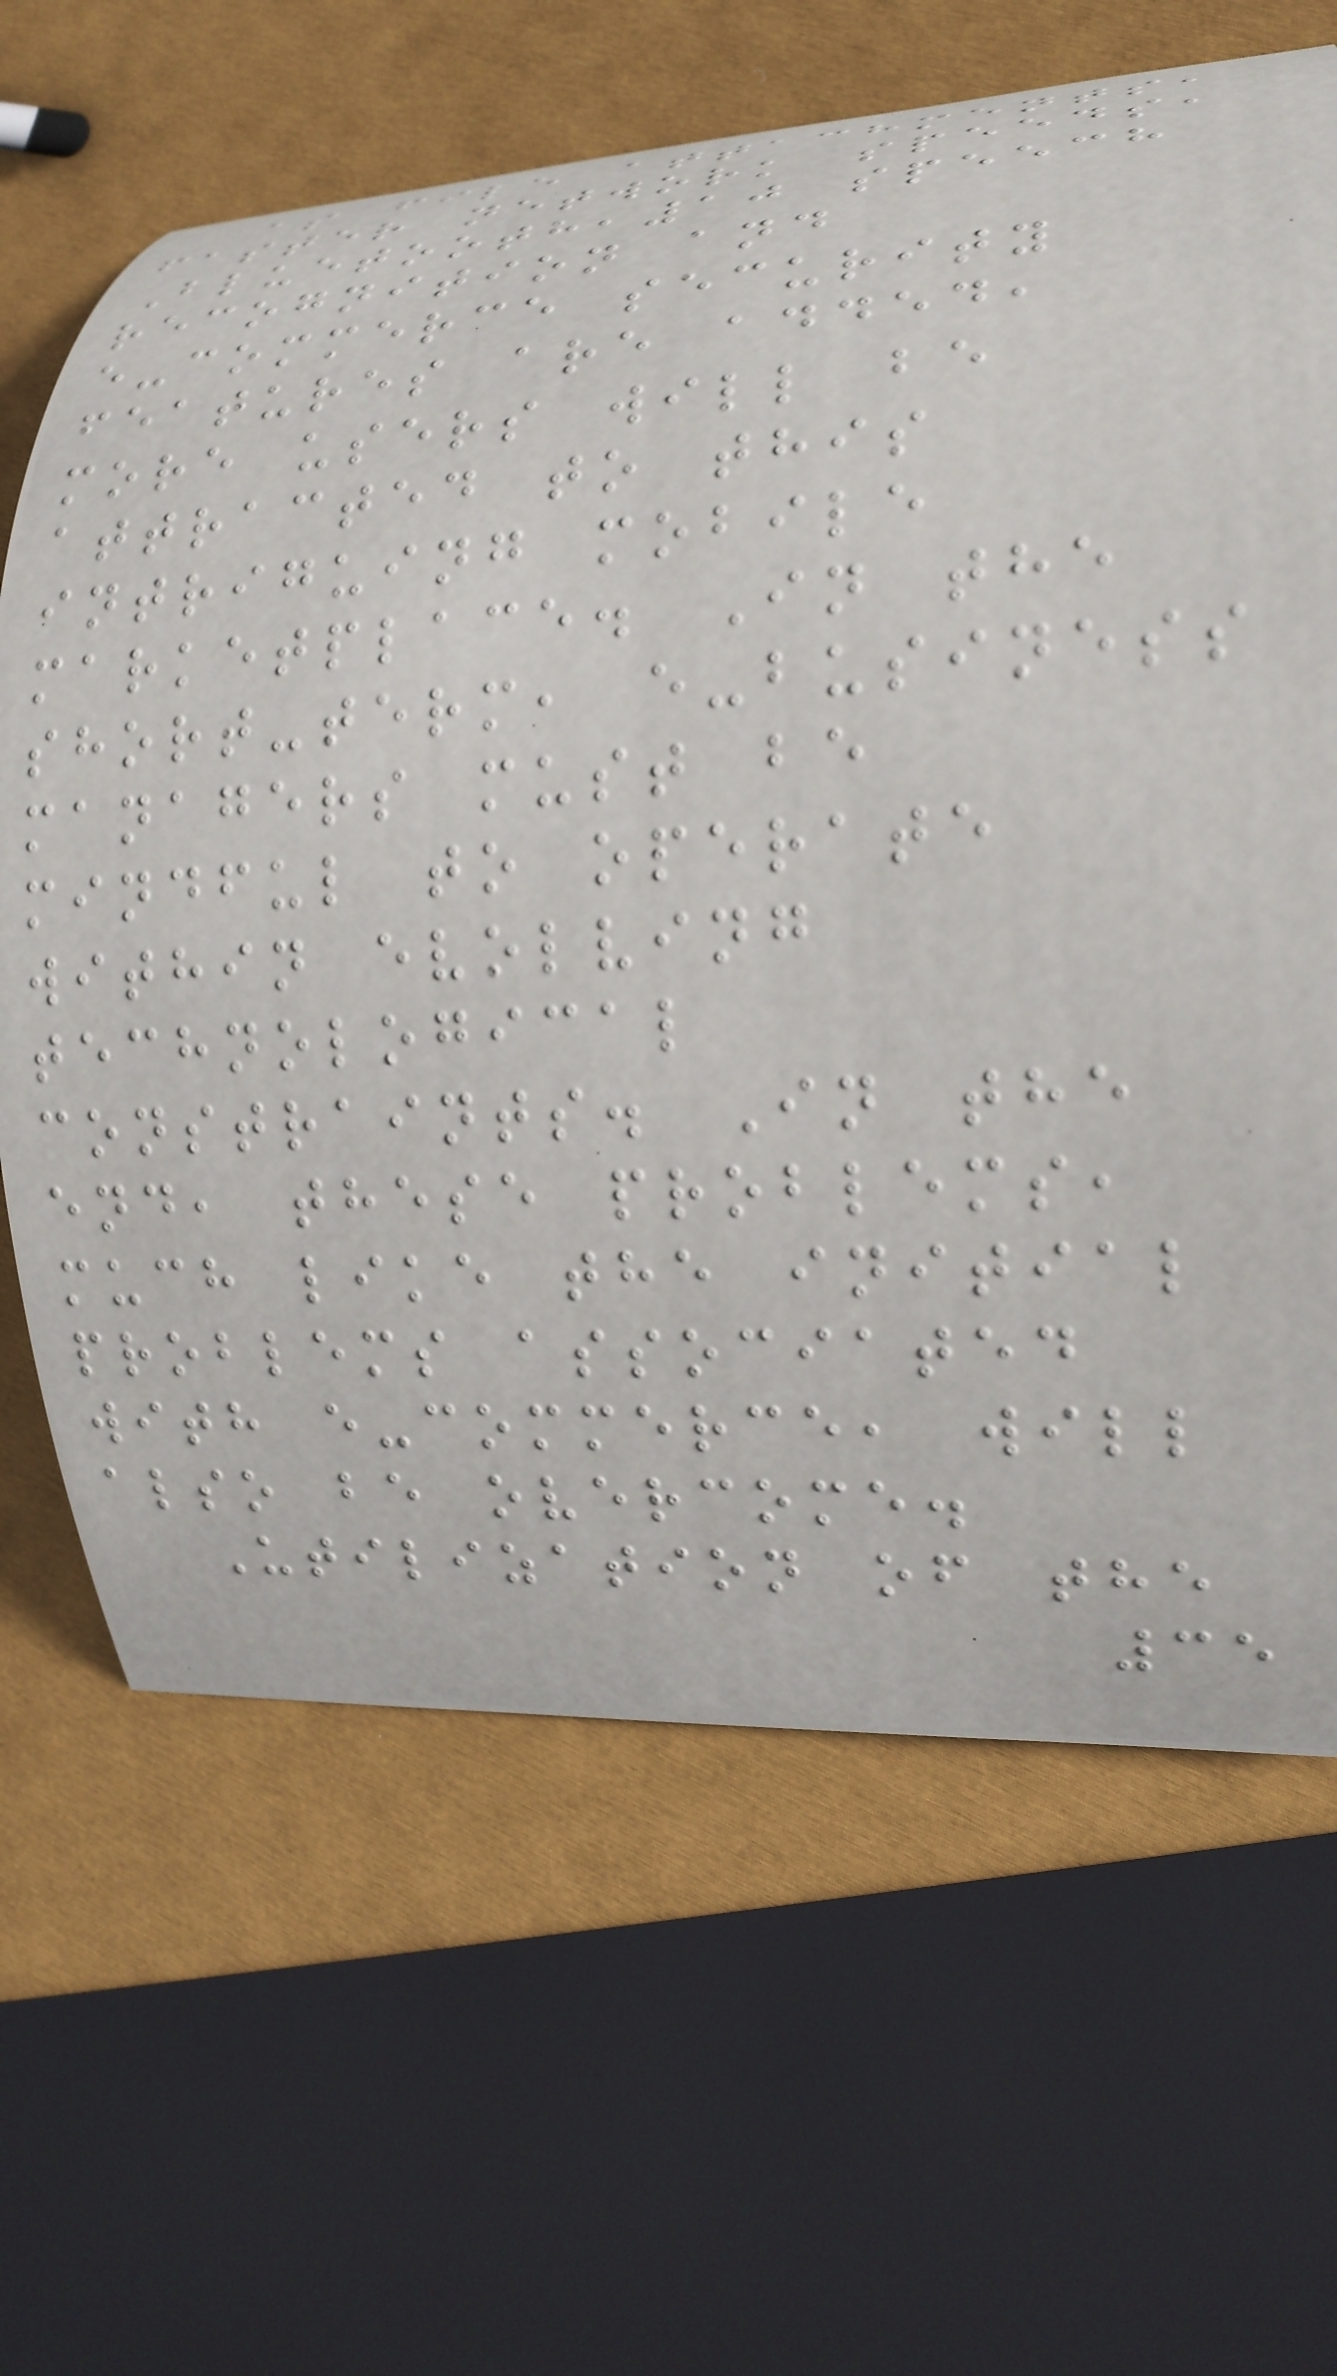as file attachments,
faster network speeds,
Bluetooth,10 speech
recognition and
e-commerce security
features are added,
more users will be
attracted to this
intriguing mobile
marketplace. In the
short-term, e-business
managers must be
mindful to operate
within evolving
technological
constraints. In the
end, these problems,
much like the initial
problems associated
with e-commerce, will
also be overcome.
Utilization of the
35
